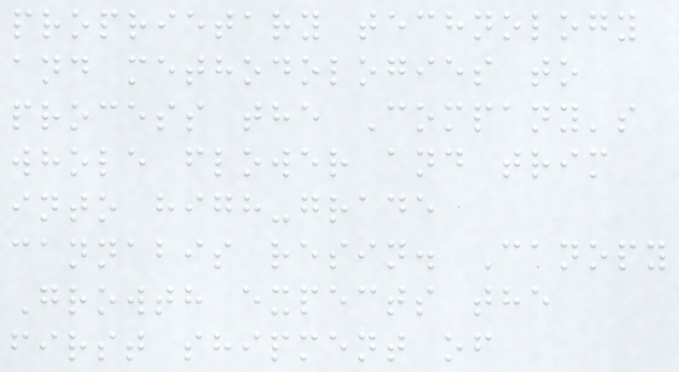proprietary technology
and methodologies to
process the Company's
whole flower and trim
into high-grade
cannabis resin. Canopy
Growth expects the
first shipment of
